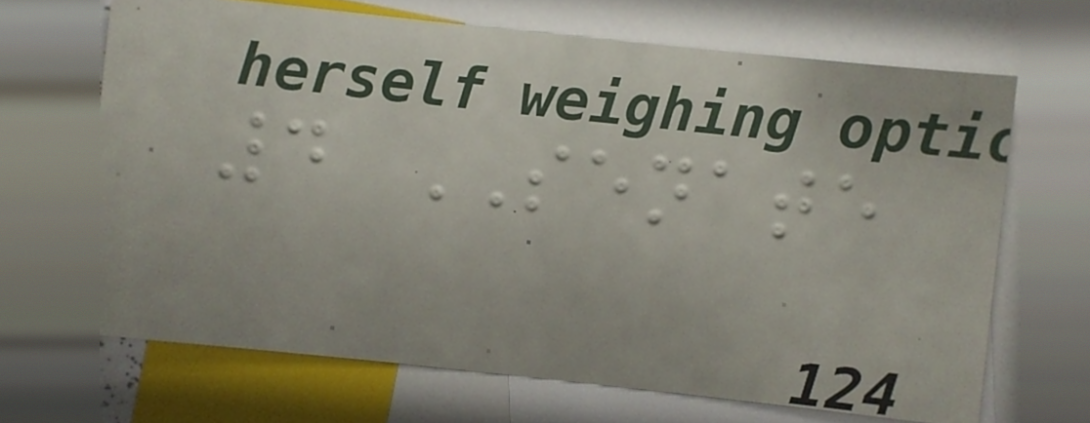4 SENATE
